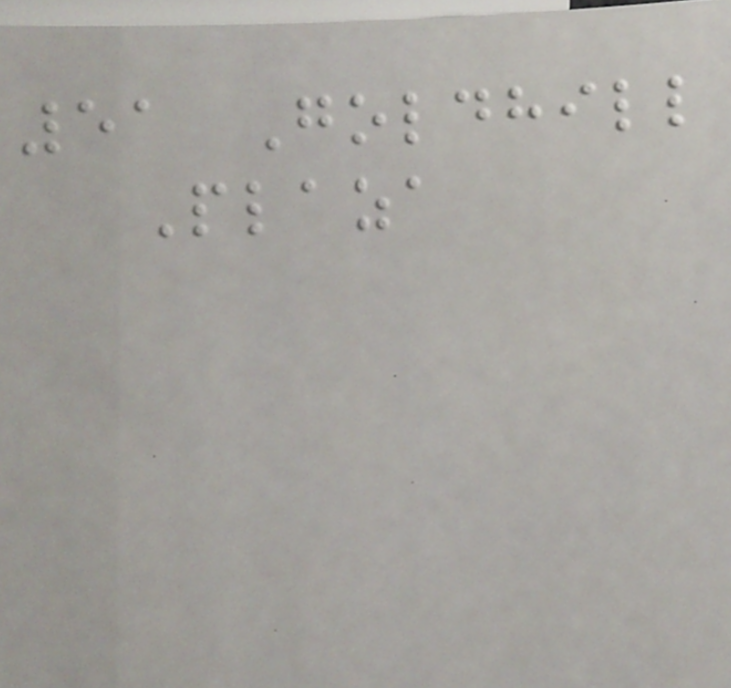51 Goldhill
Plaza
